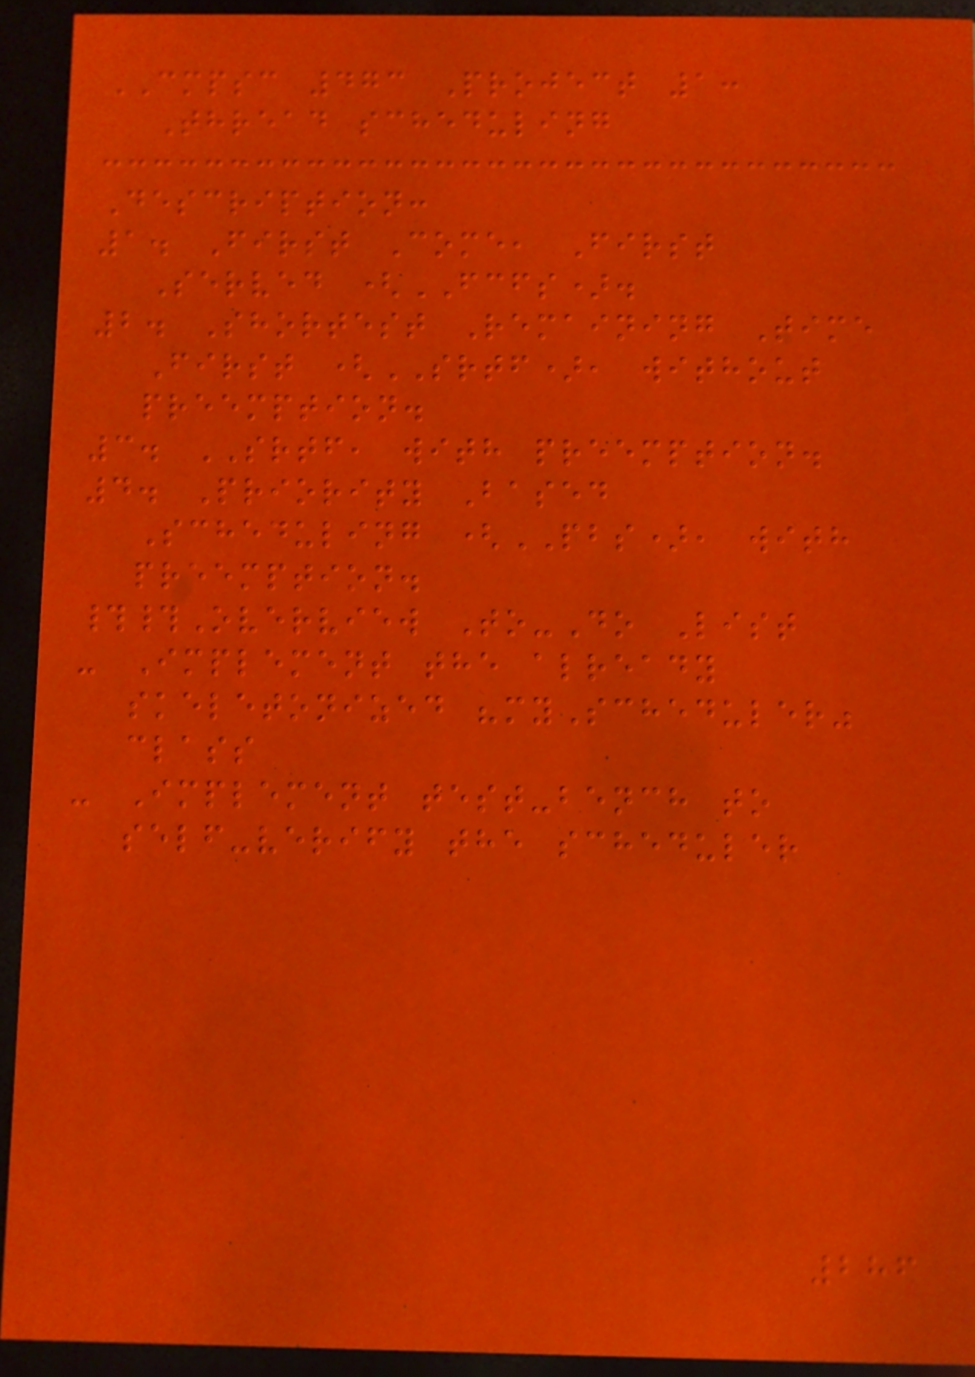CMPSC 473 Project 1:
Thread scheduling
Description:
1. First Come, First
Served (FCFS).
2. Shortest Remaining Time
First (SRTF), without
preemption.
3. SRTF, with preemption.
4. Priority Based
Scheduling (PBS), with
preemption.
##Overview To-Do List
- Implement the already
skeletonized "myScheduler"
class
- Implement test-bench to
self-verify the scheduler
286
